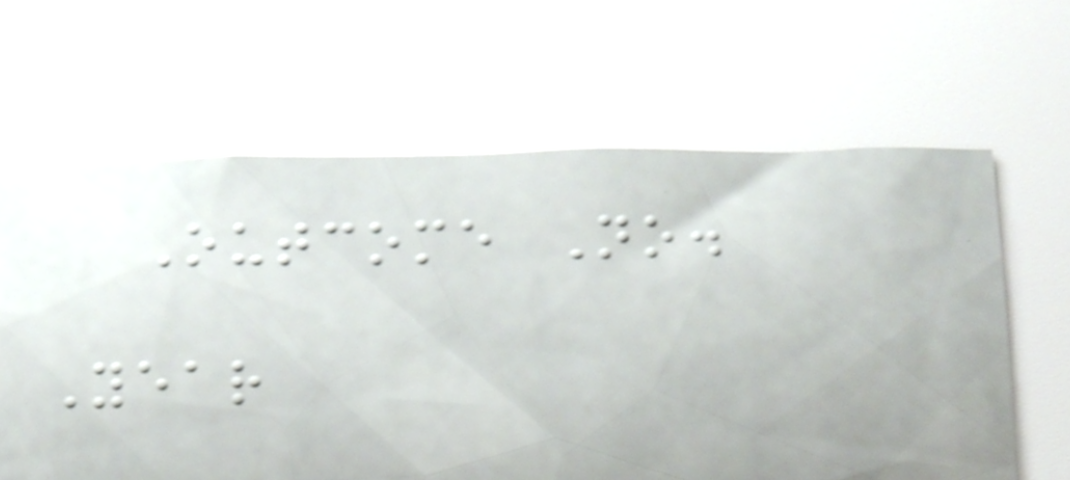Outcome No.
Year
